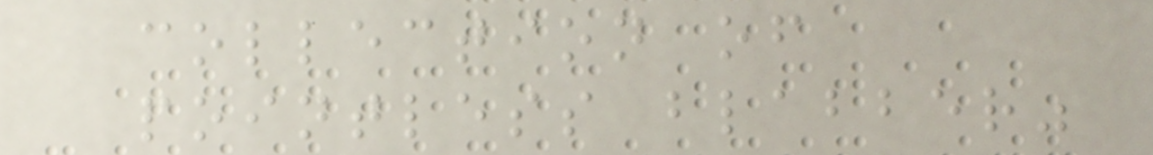collection of
pointless blabber"
